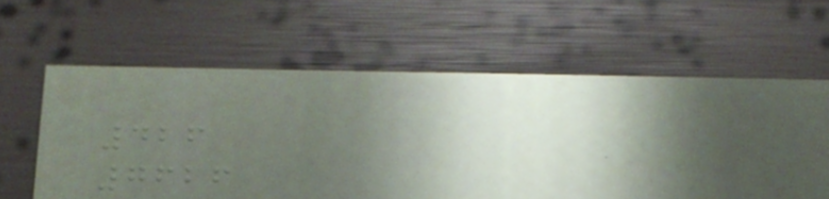426
7626
